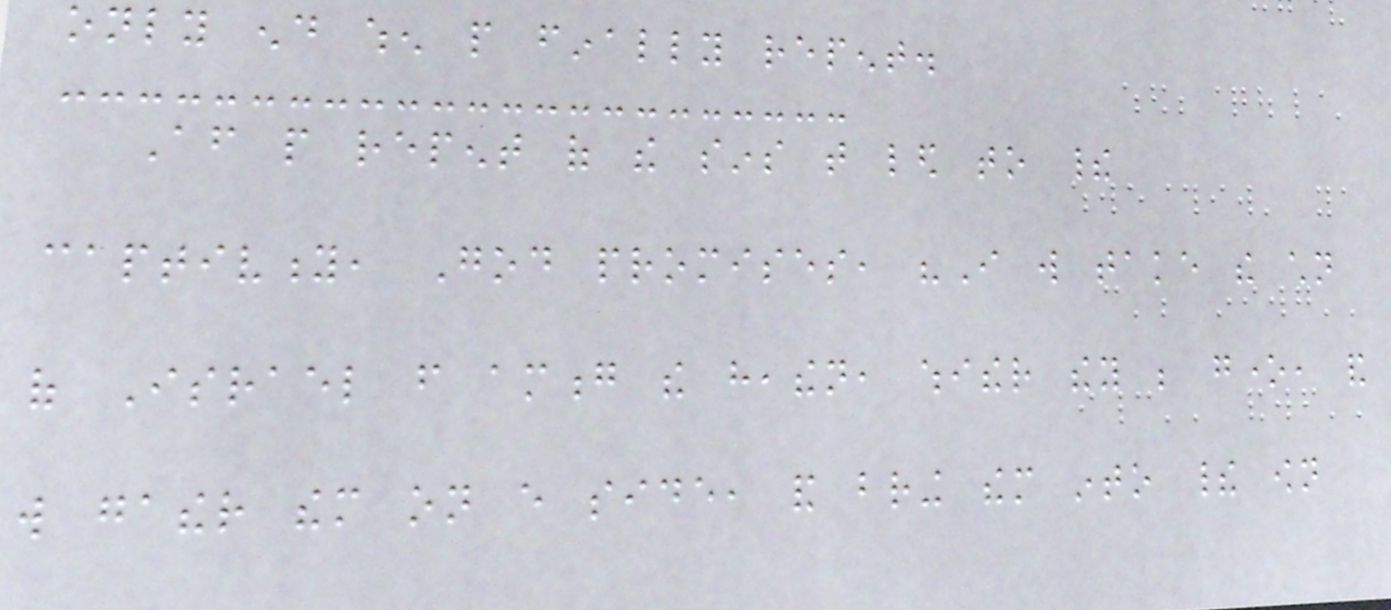only end when people finally repent.
After people repent of the sins that led to their
captivity, God promises, "I will take the children
of Israel from among the heathen, whither they be gone, and
will gather them on every side, and bring them into their own
